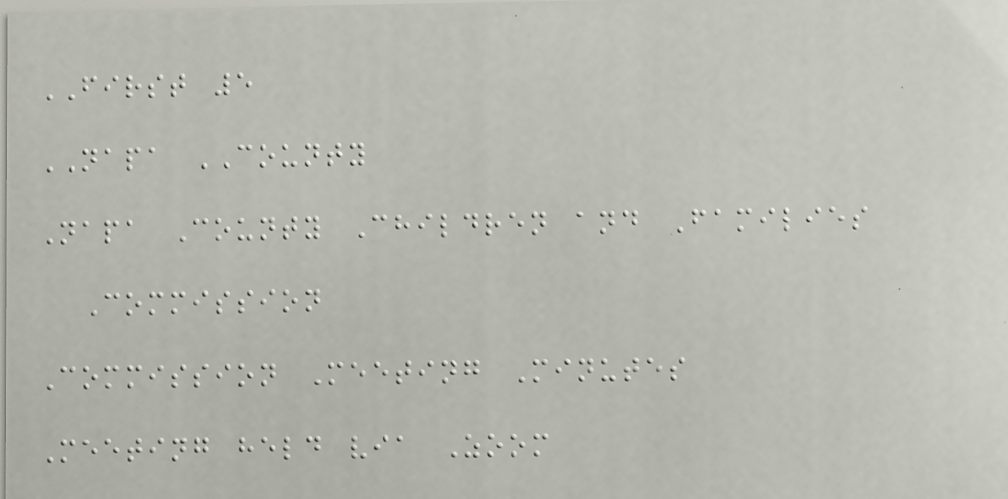FIRST 5
NAPA COUNTY
Napa County Children and Families
Commission
Commission Meeting Minutes
Meeting held via Zoom
